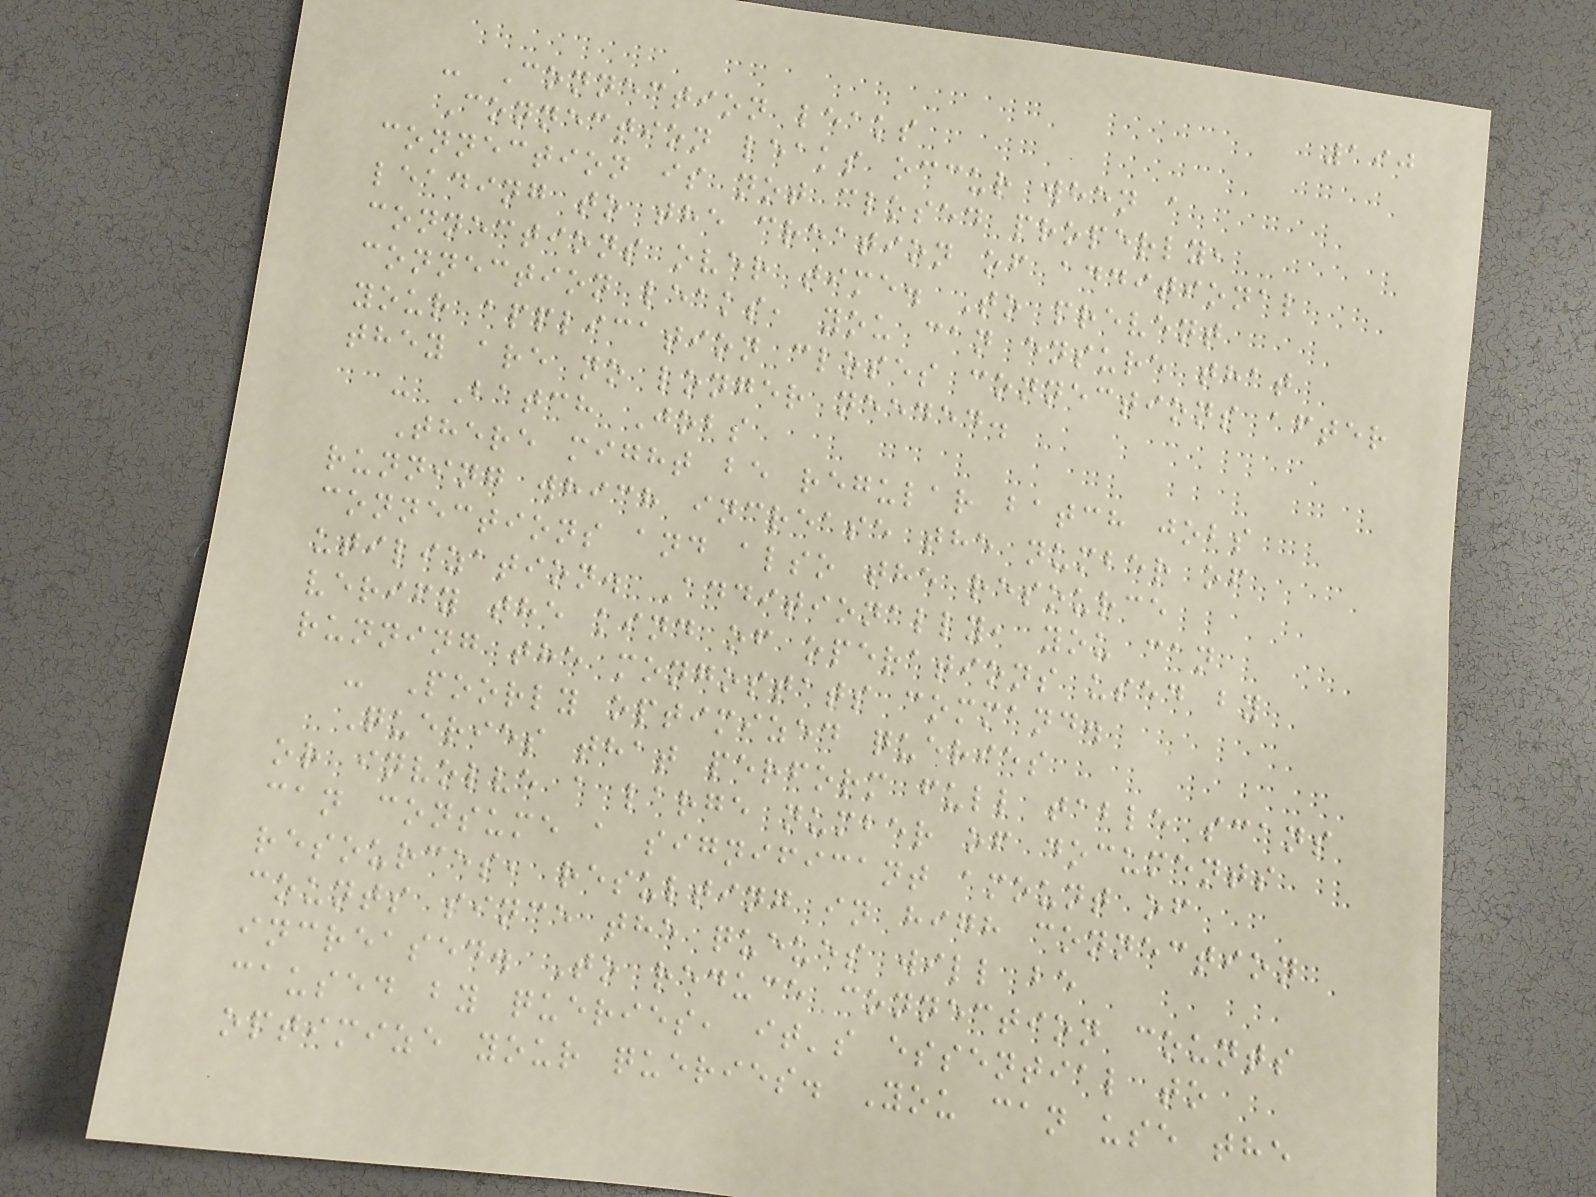190
- Connection leaks
Connection leaks occur when a
connection is not closed properly,
leading to the creation of additional
connections over time. To prevent
connection leaks, you can ensure that
your application closes connections after
they are no longer needed.
- Batch Jobs
There might be regular batch jobs
running which increase the number of
connections and also the resource
utilization. Additionally, you can
verify the kind of operations used by
running the mongostats command.
- Poorly optimized queries
Queries that perform full table scans
or involve a large number of documents
can consume a significant amount of
resources, resulting in high connection
counts since the queues will be
increased. To reduce connection counts
caused by queries, it's essential to
optimize your queries. You can use the
